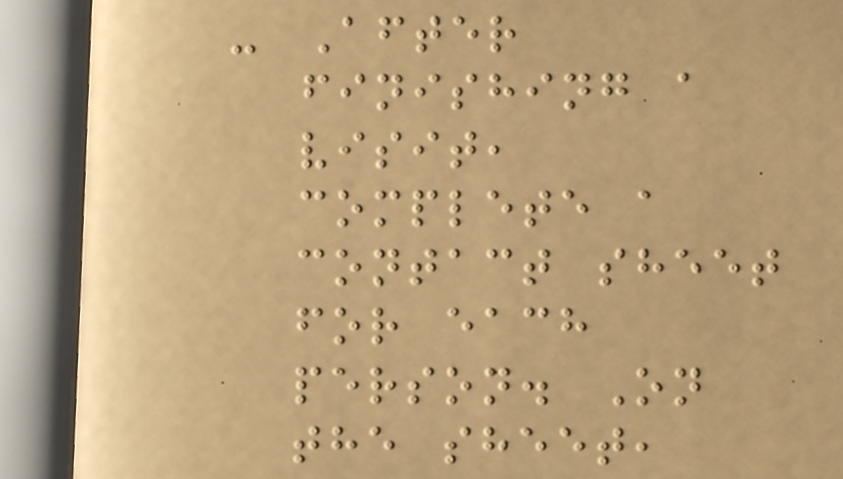- After
finishing a
visit,
complete a
contact sheet
for each
person. On
the sheet,
